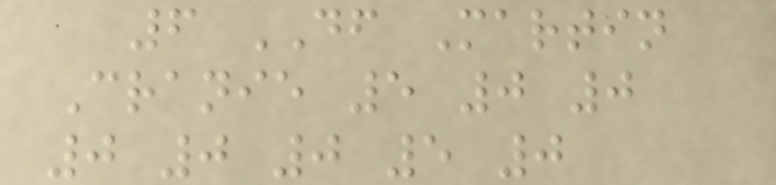6 DF Martin
Cranie 5 0 0
0 0 0 5 0
